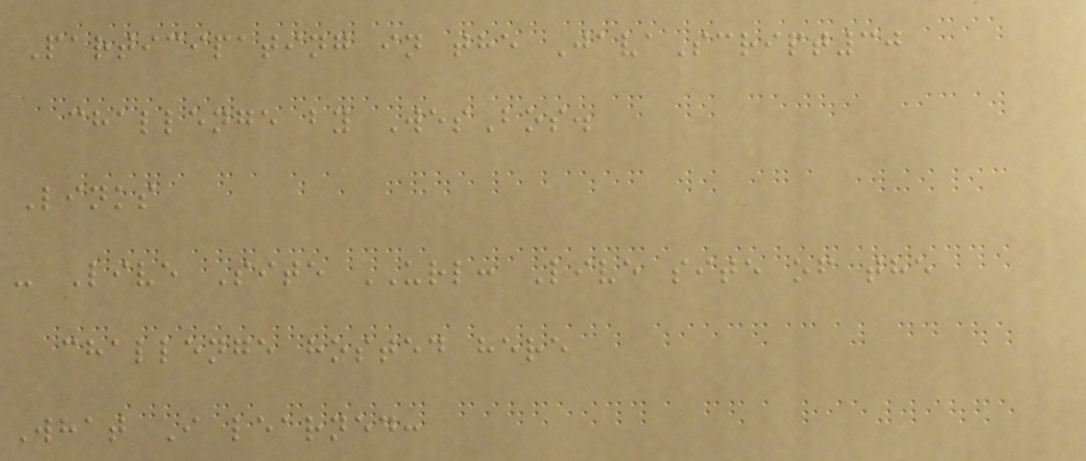Participating in the JavaScript30
challenge by WesBos.
Links
- Live Site URL: Live site of the
challenge hosted here
What I learned:
